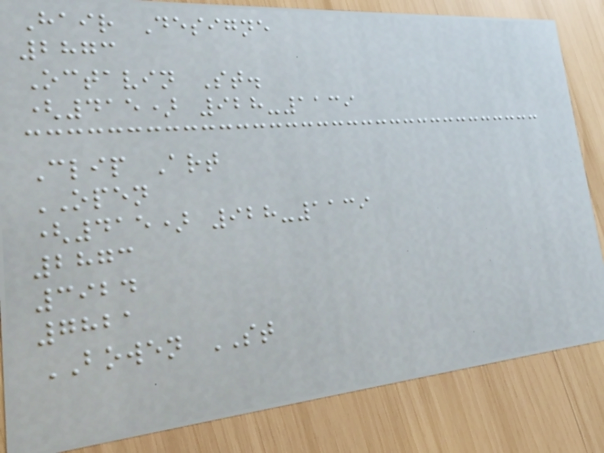Hair Designe
2873
Octavin St.
(415) 928-1139
Clip Art
OPEN
(415) 928-1139
2873
3924
7821
BOWEN ST
